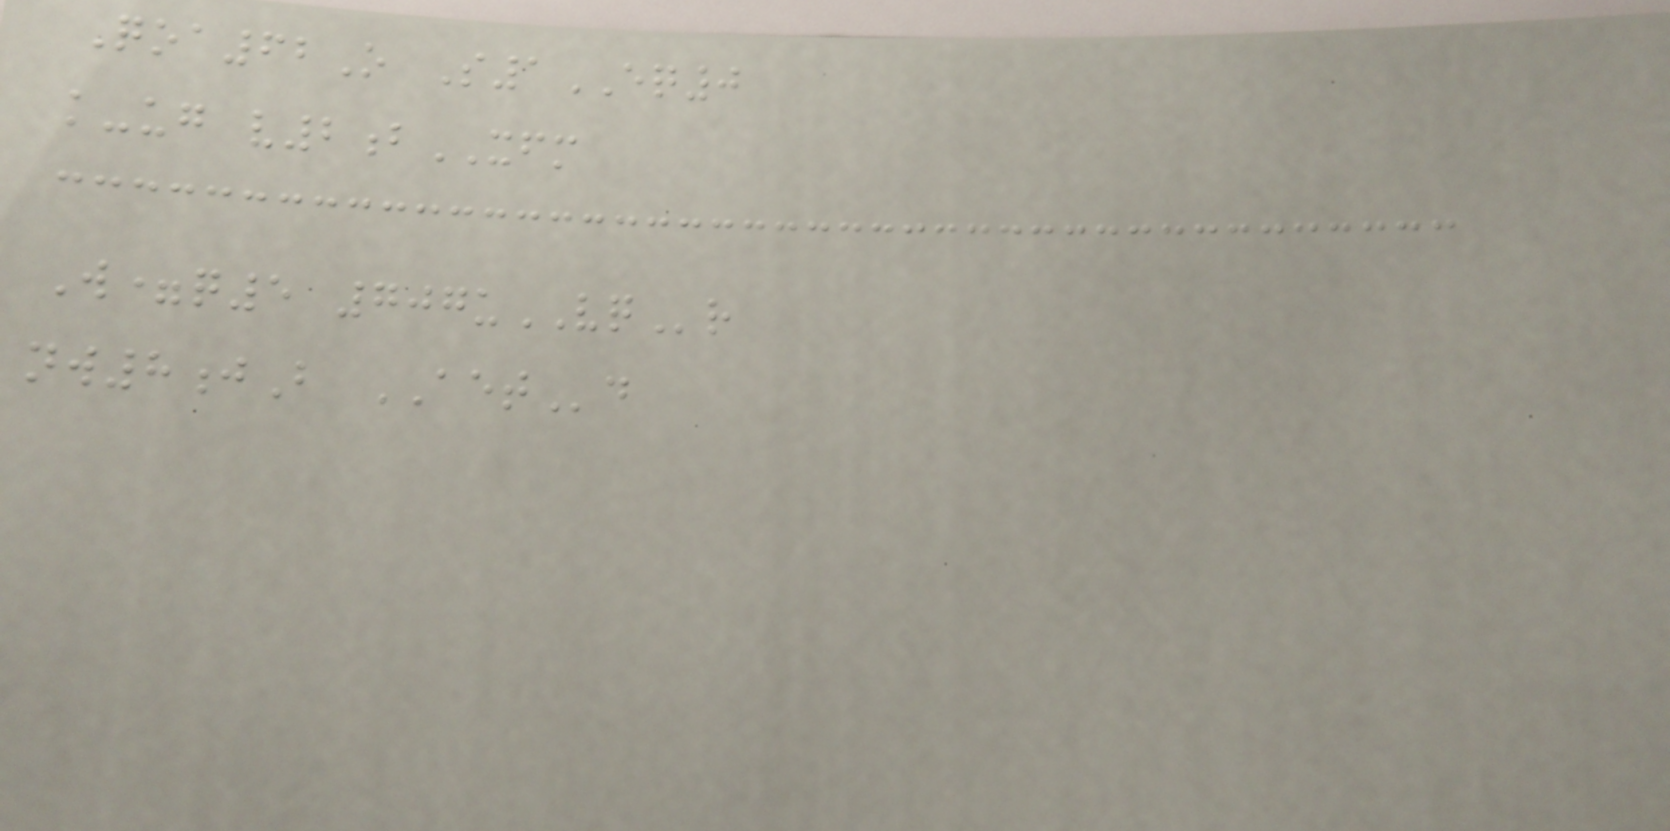Qoa62O S1EQ0
k-ug v2bXFM
W=q5 707uVQr
nw8jB AETd
